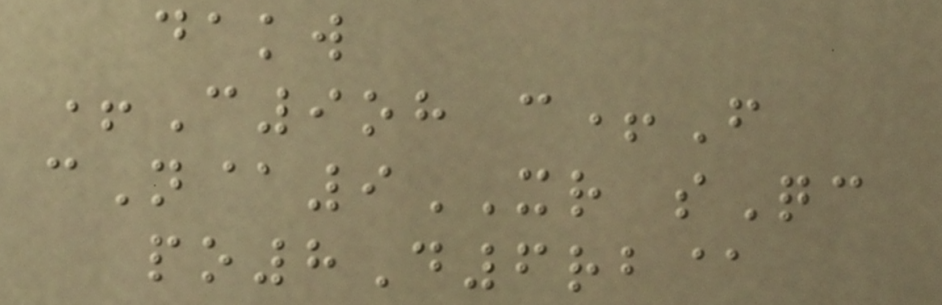dakw
+C9oh c+F
cN@9XR sQc
po8D6rb@
